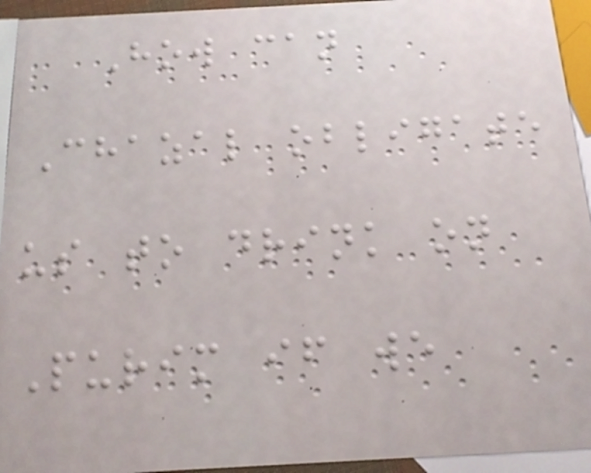How can
Chazal obligate
us to drink on
Purim if we
